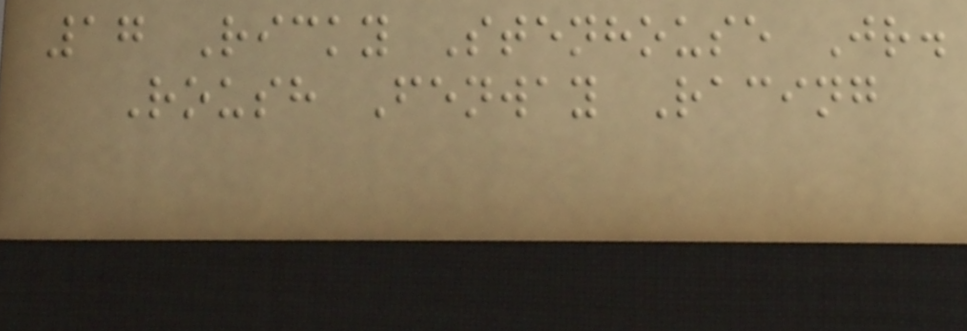17 Ricky Stenhouse Jr.
Roush Fenway Racing
